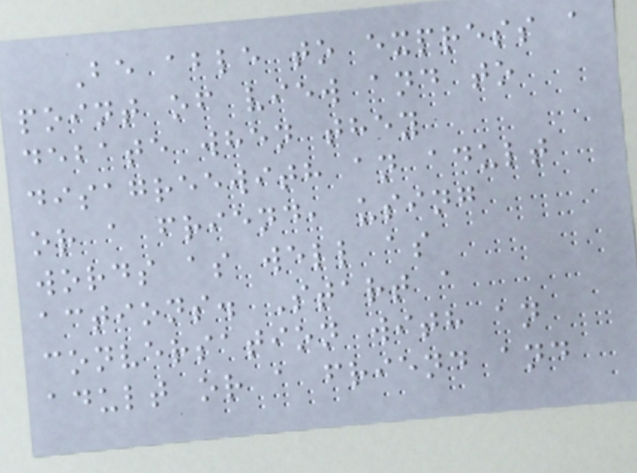Be able to express a
point of view and to
debate when they
disagreewith an adult
or a friend, using
words as well as
actions. Start a
conversation with an
adult or a friend and
